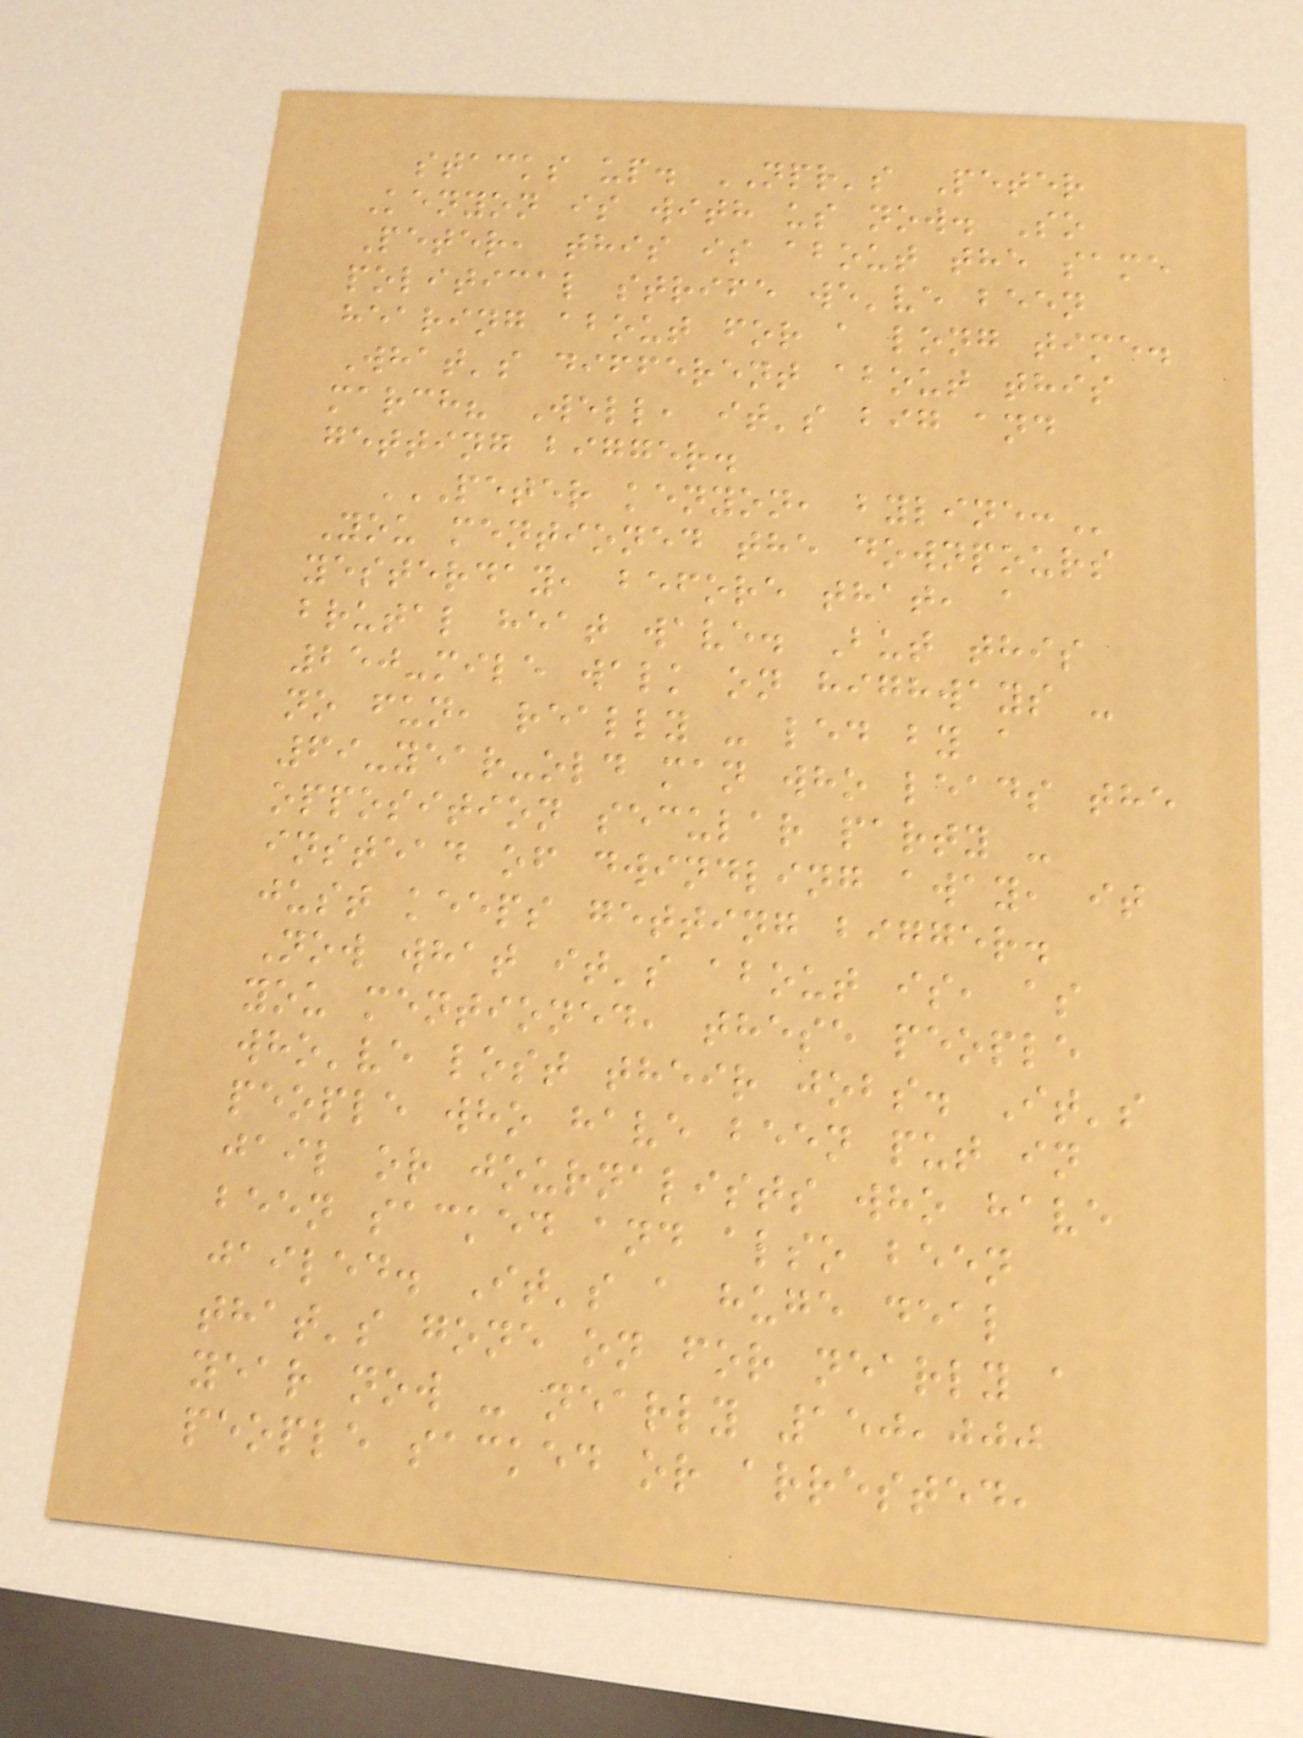stacks up. NPR's Peter
Kenyon is with us now. So
Peter, this is about the same
political strife we've been
hearing about for a long time.
What's different about this
march? Well, it's big and
getting bigger.
PETER KENYON, BYLINE:
You mentioned the downpours
yesterday, before that, a
brutal heat wave. But this
250-mile walk on highways -
no fun, really - led by a
69-year-old man who leads the
opposition secular party -
instead of dwindling away, it
just keeps getting bigger.
Now what it's about is, as
you mentioned, these people
who've lost their jobs. It's
people who have been put in
jail or journalists who have
been sacked and also been
jailed. It's a huge deal
that's gone on for nearly a
year now - nearly 150,000
people sacked or arrested,
